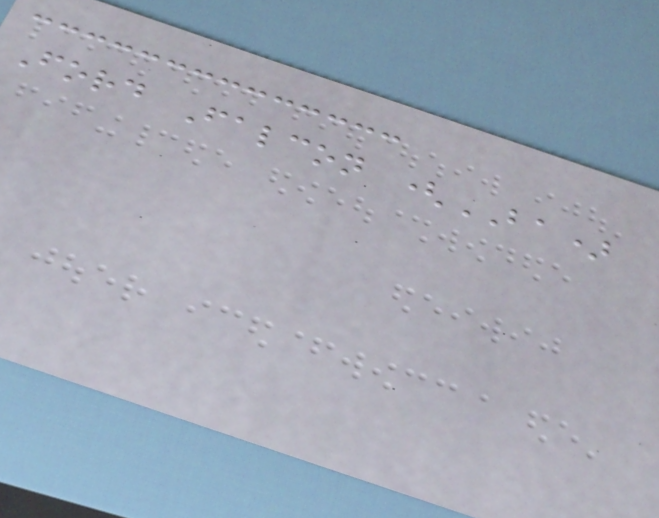Ford Falcon (BA)
